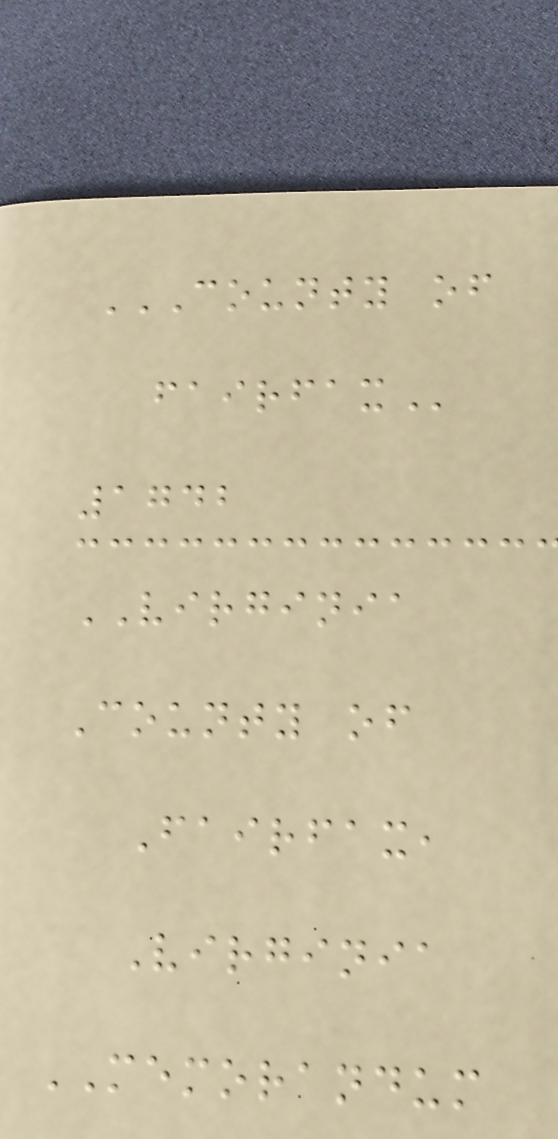COUNTY OF
FAIRFAX
1742
VIRGINIA
County of
Fairfax,
Virginia
MEMORANDUM
